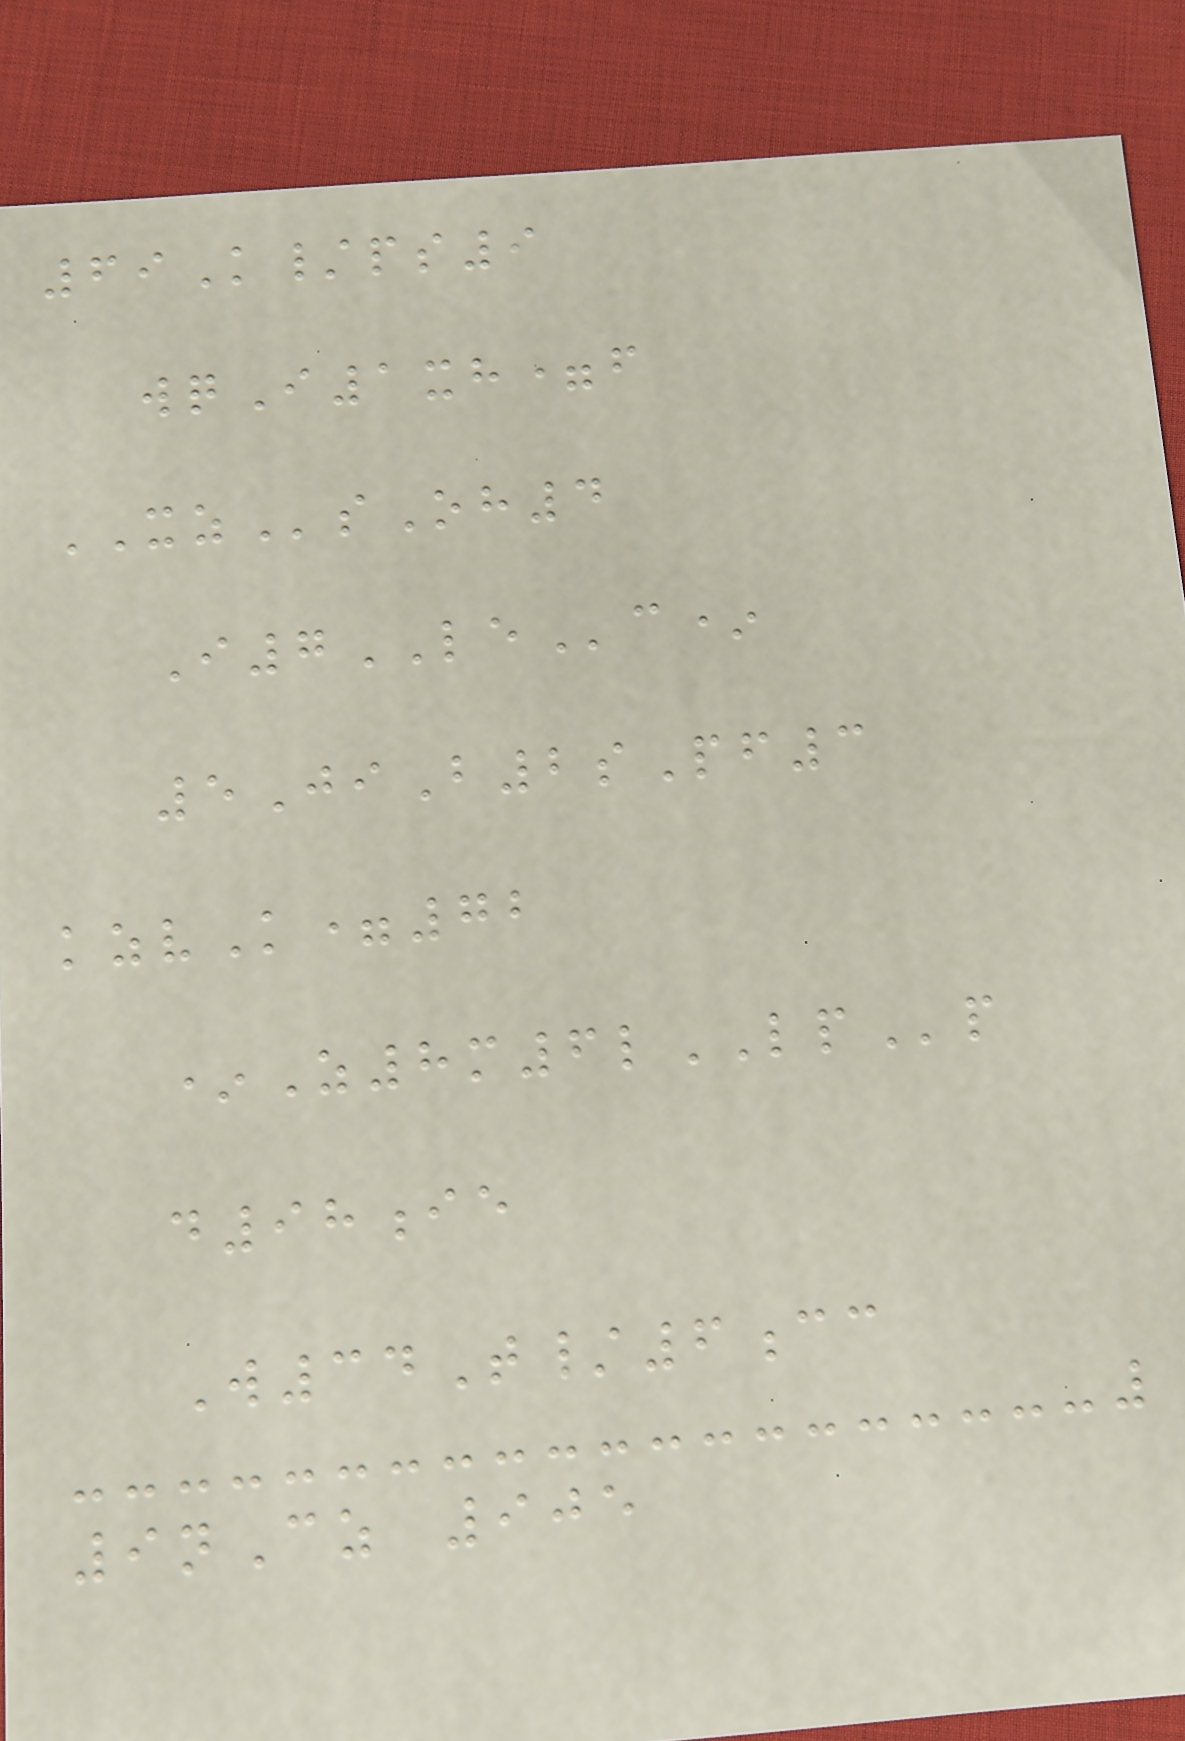69K/ps9
wqI1xh=f
XZsOh4
I7LEc*
5JiB2sPf3
kzvK=72
*Z8m6lLPp
d98ie
W34T/6cc
9nCz 905
